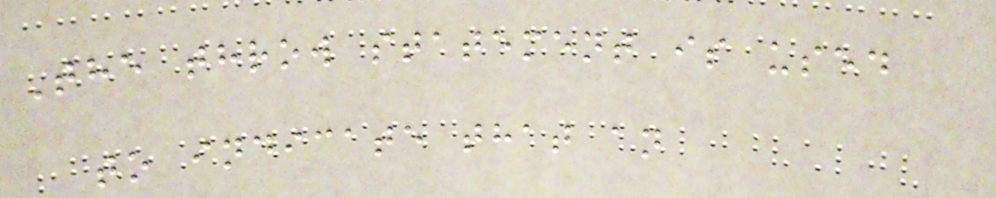The throw statement is used
to indicate that an
